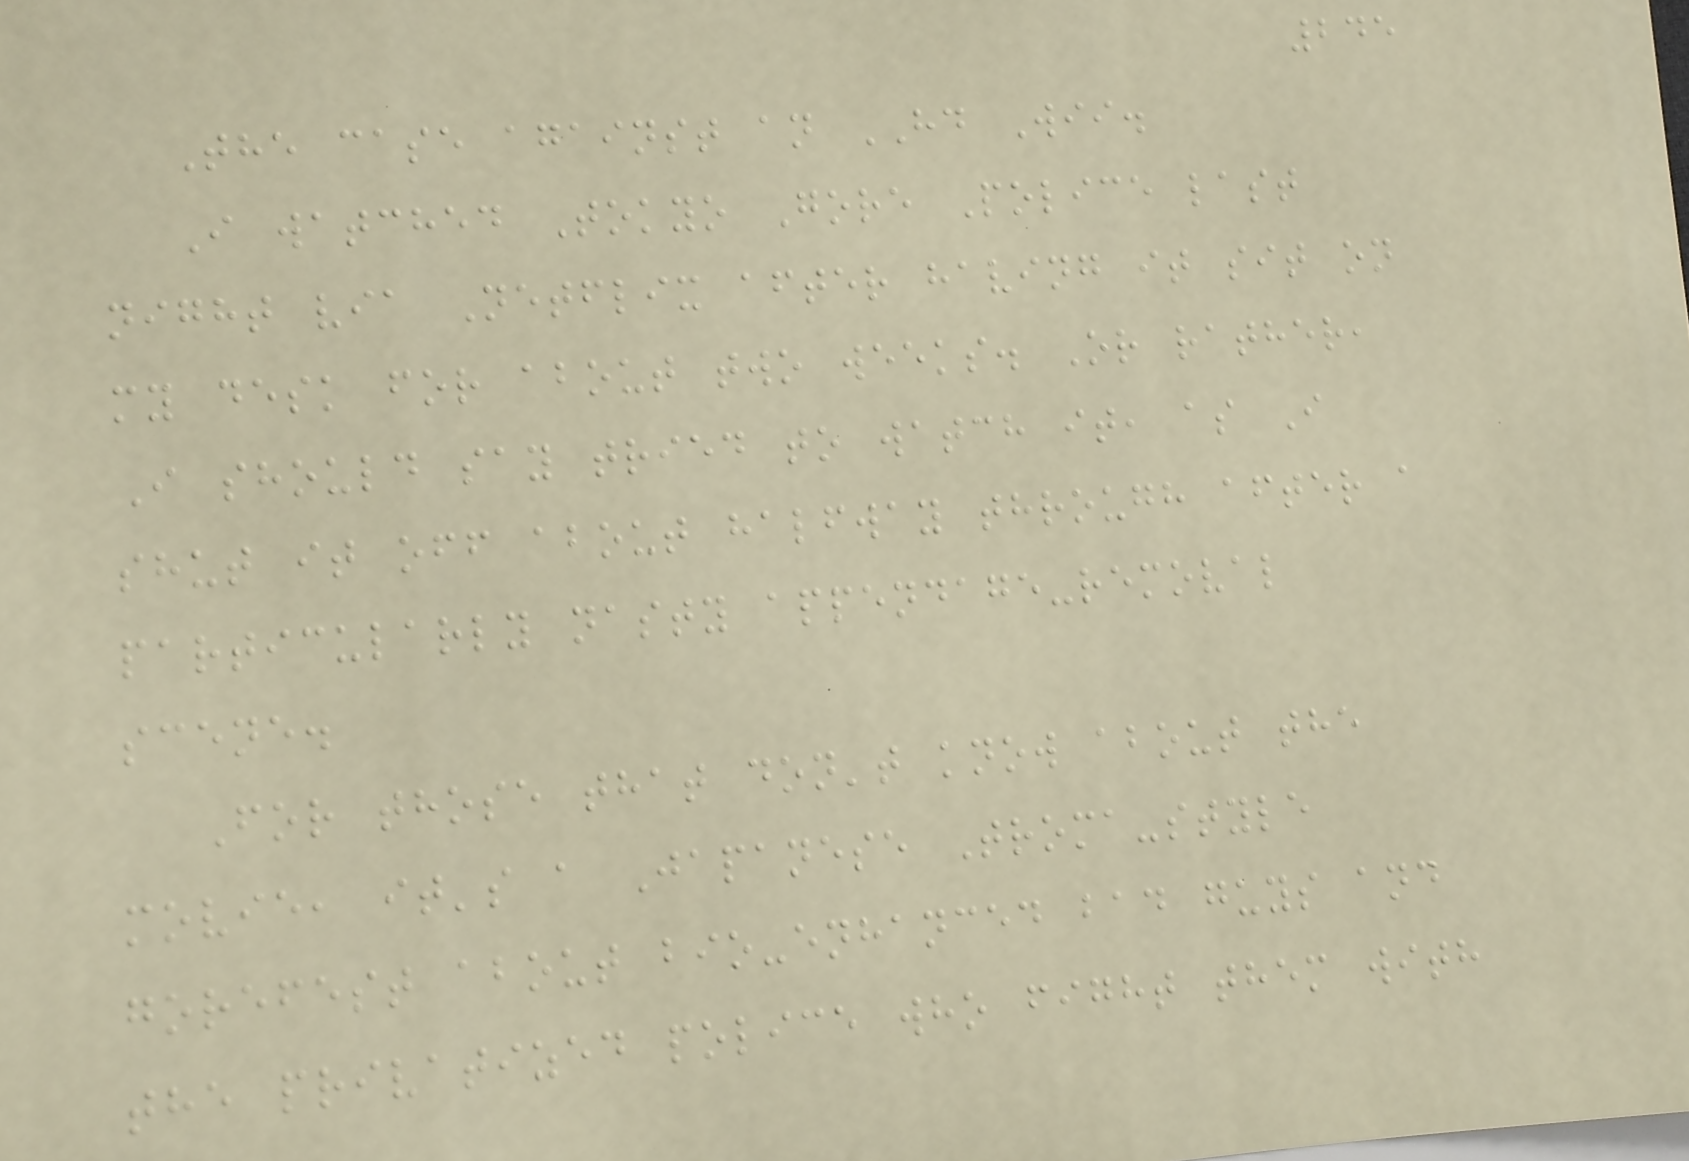245
The case against an HD Wii.
I watched Tokyo Gore Police last
night via Netflix after having it sit on
my desk for about two weeks. Or rather,
I should say tried to watch it, as I
shut it off about halfway through after a
particularly nasty appendage-removal
scene.
For those that don't know about the
movie, it's a Japanese Troma-style
gorefest about bio-enhanced bad guys and
the privatized police who fight them with
